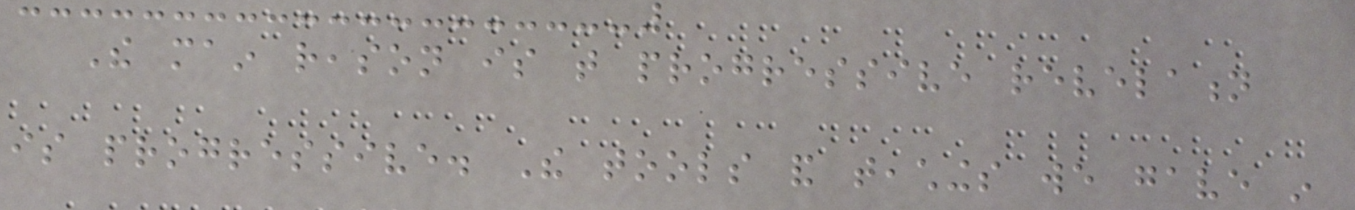The main reason is that progressive revelation
is progressive. The tools and teachings we gave in
